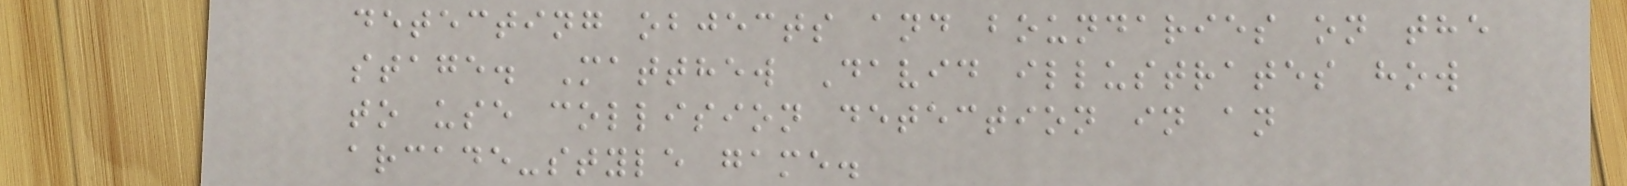detecting objects and boundaries on the
stage. Matthew David illustrates how
to use collision detection in an
arcade-style game.
